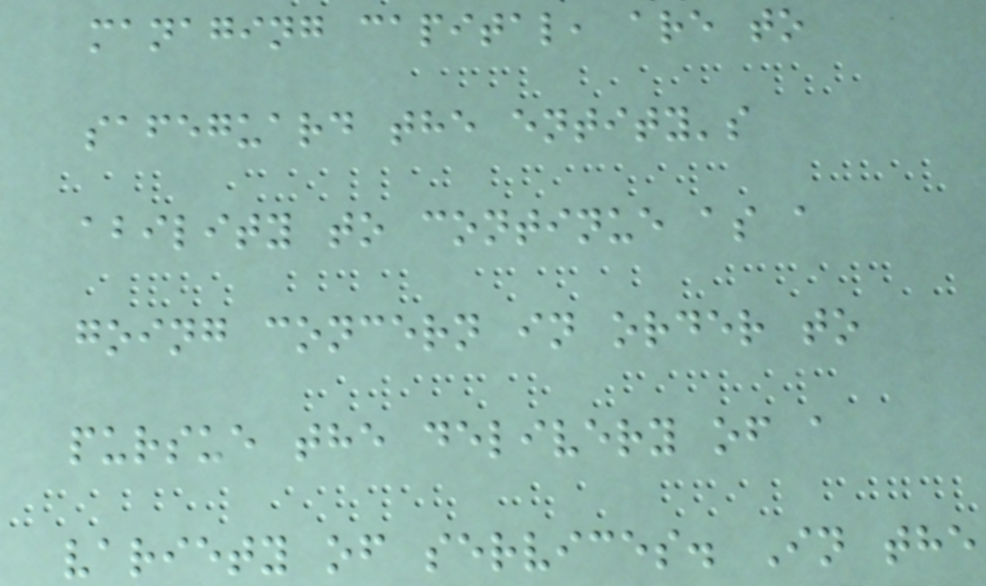managing capital, are to
safeguard the entity's
ability to continue as a
going concern in order to
pursue the delivery of a
variety of services. In the
